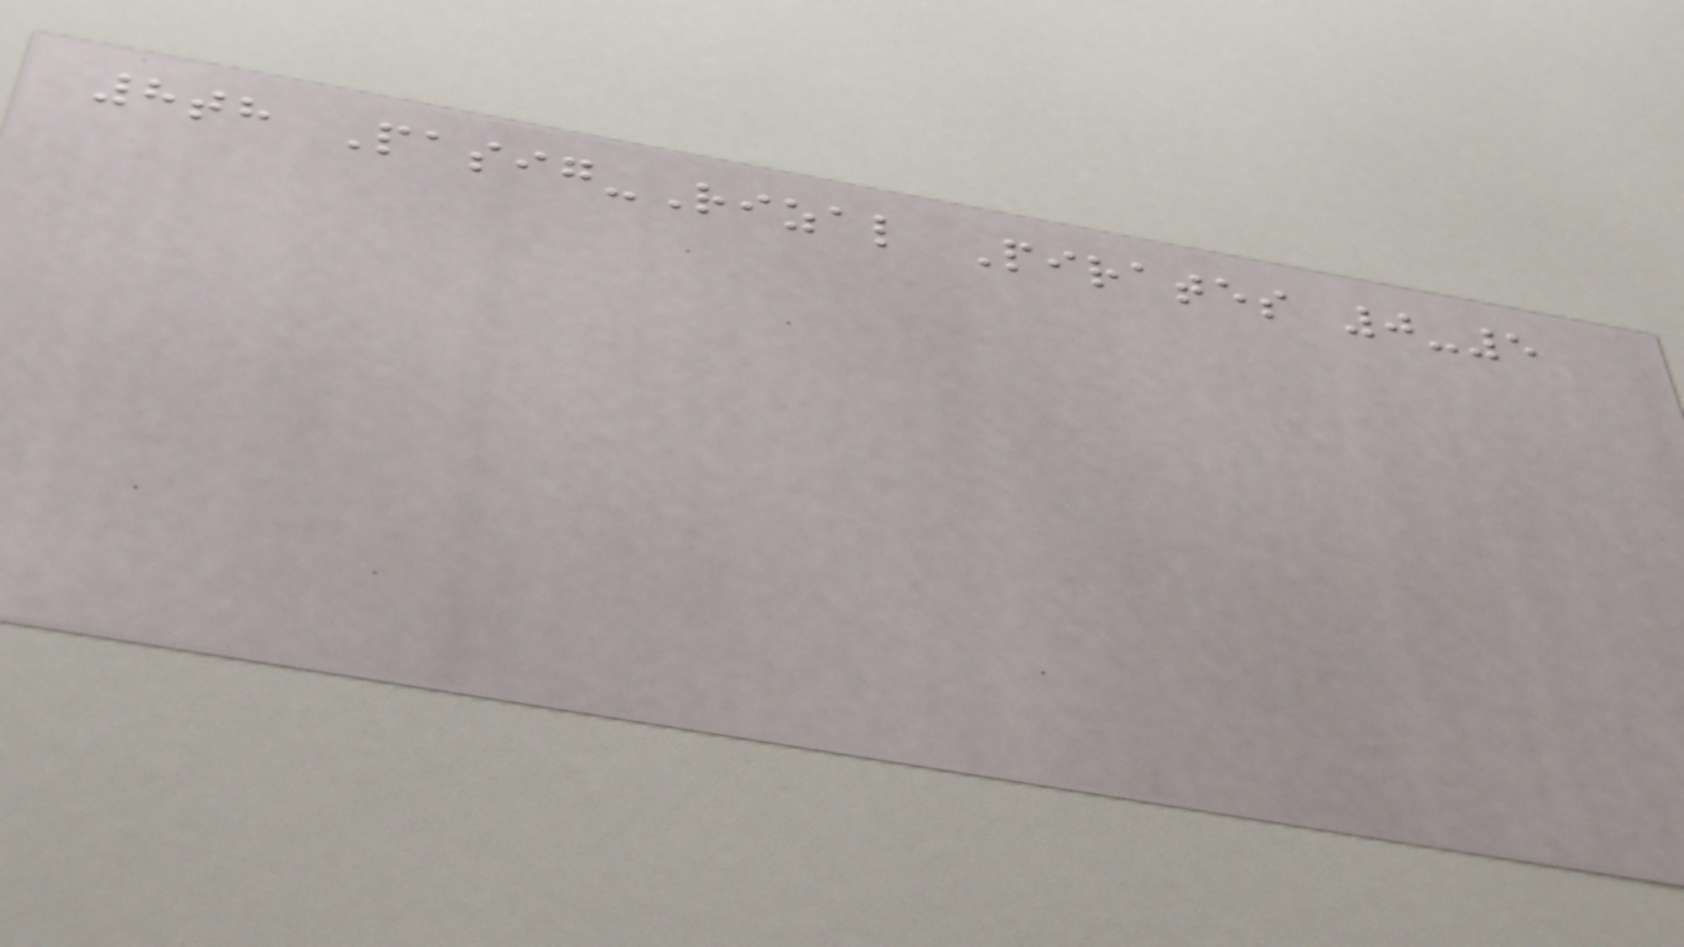8th Pasig-Rizal Pirates 0-5
